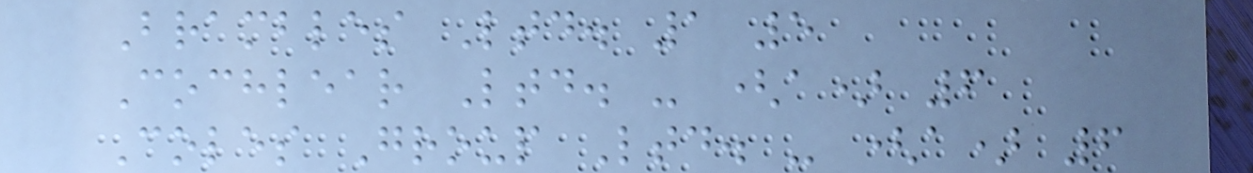Brambles Ltd. 1 5
Cochlear Ltd. - (a) 6
Coles Group Ltd. - (a) 6
